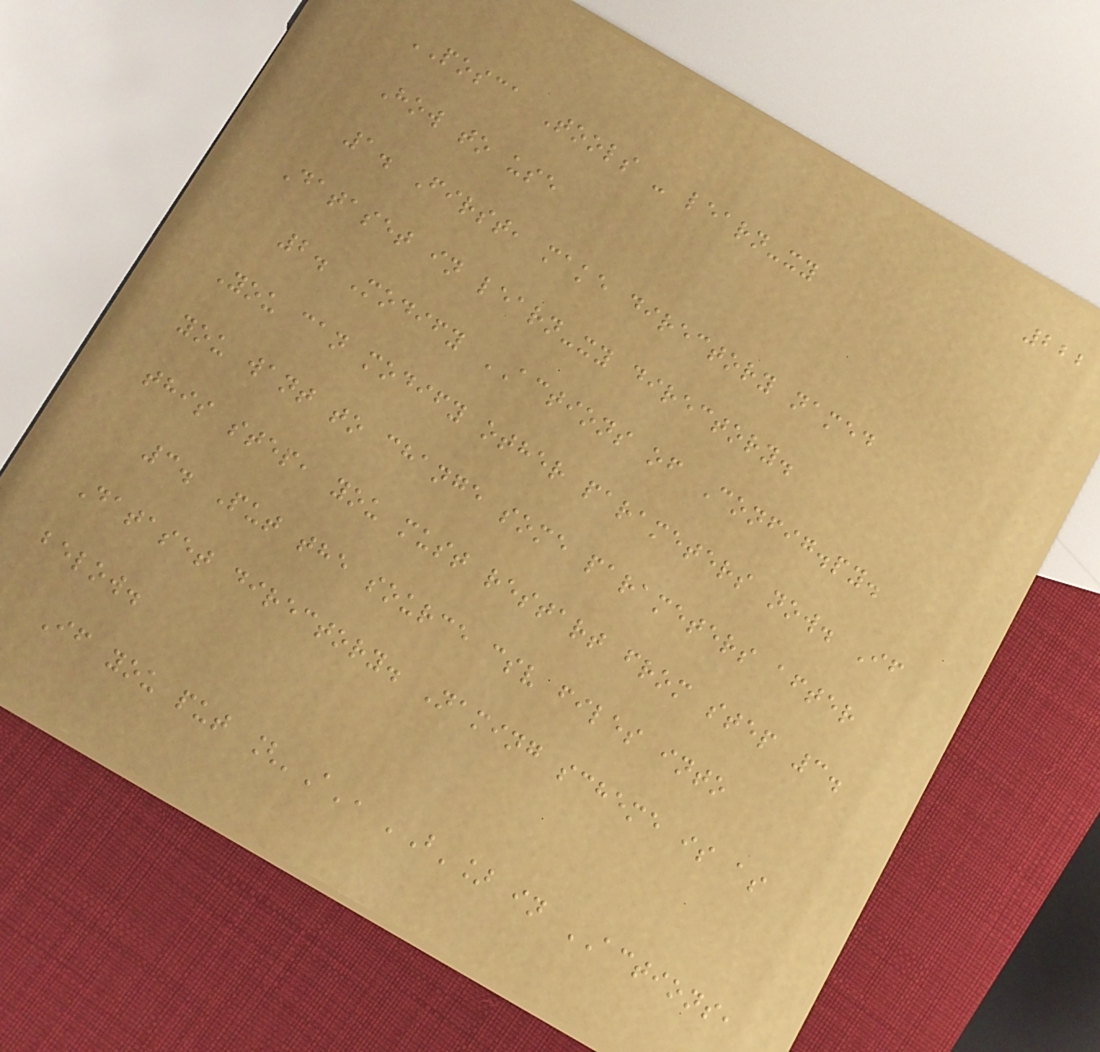222
POSCA Tools - learn-xy
How to use
1. First, make directory named
Dataset in learn-xy directory.
2. Modify ACTIONS of Config.py.
You can modify other parameters now. If
you want to change some parameters after
this step, you must restart from step 3.
3. Put the source csv files into
Dataset directory. Naming scheme is as
below.
If you put ['A', 'B'] in ACTIONS,
